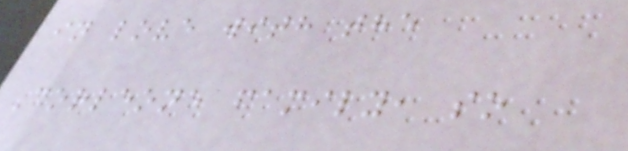in love with the
Corleone family, so
